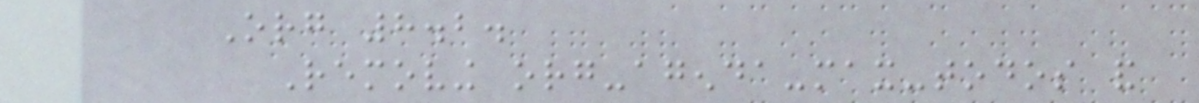Org 8.2.
Removing org-agenda-max-todos and
